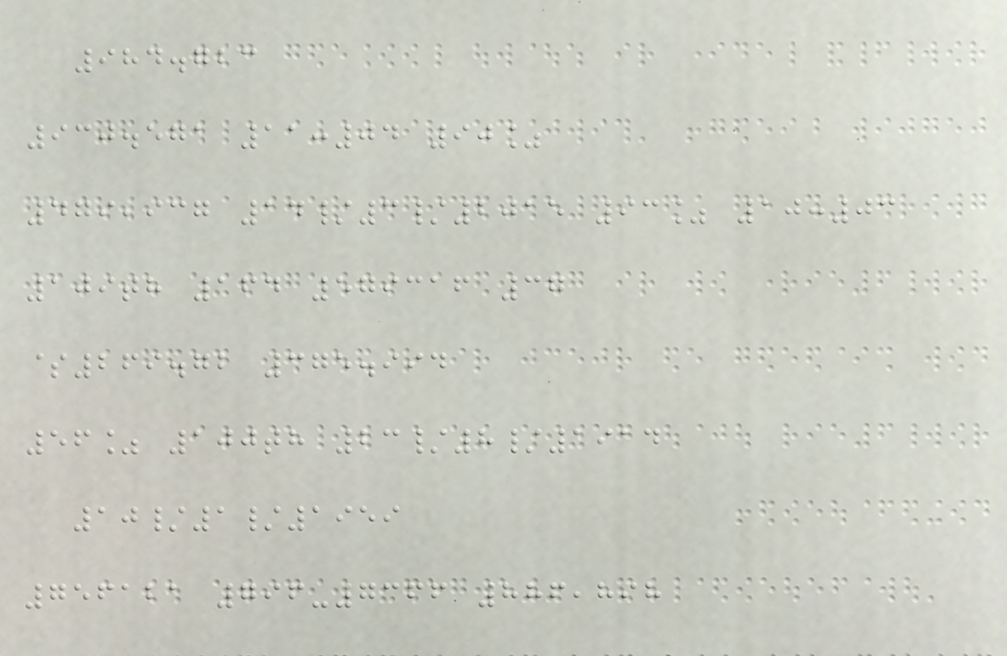984.723
930.571 11:04 90%
479,937 14/3/2015 93% 10:03
109th 164 579316 37
$269.72 375.994
56% 100th 23/8/1914
10/1/1959
756121 796-7366 886,898
